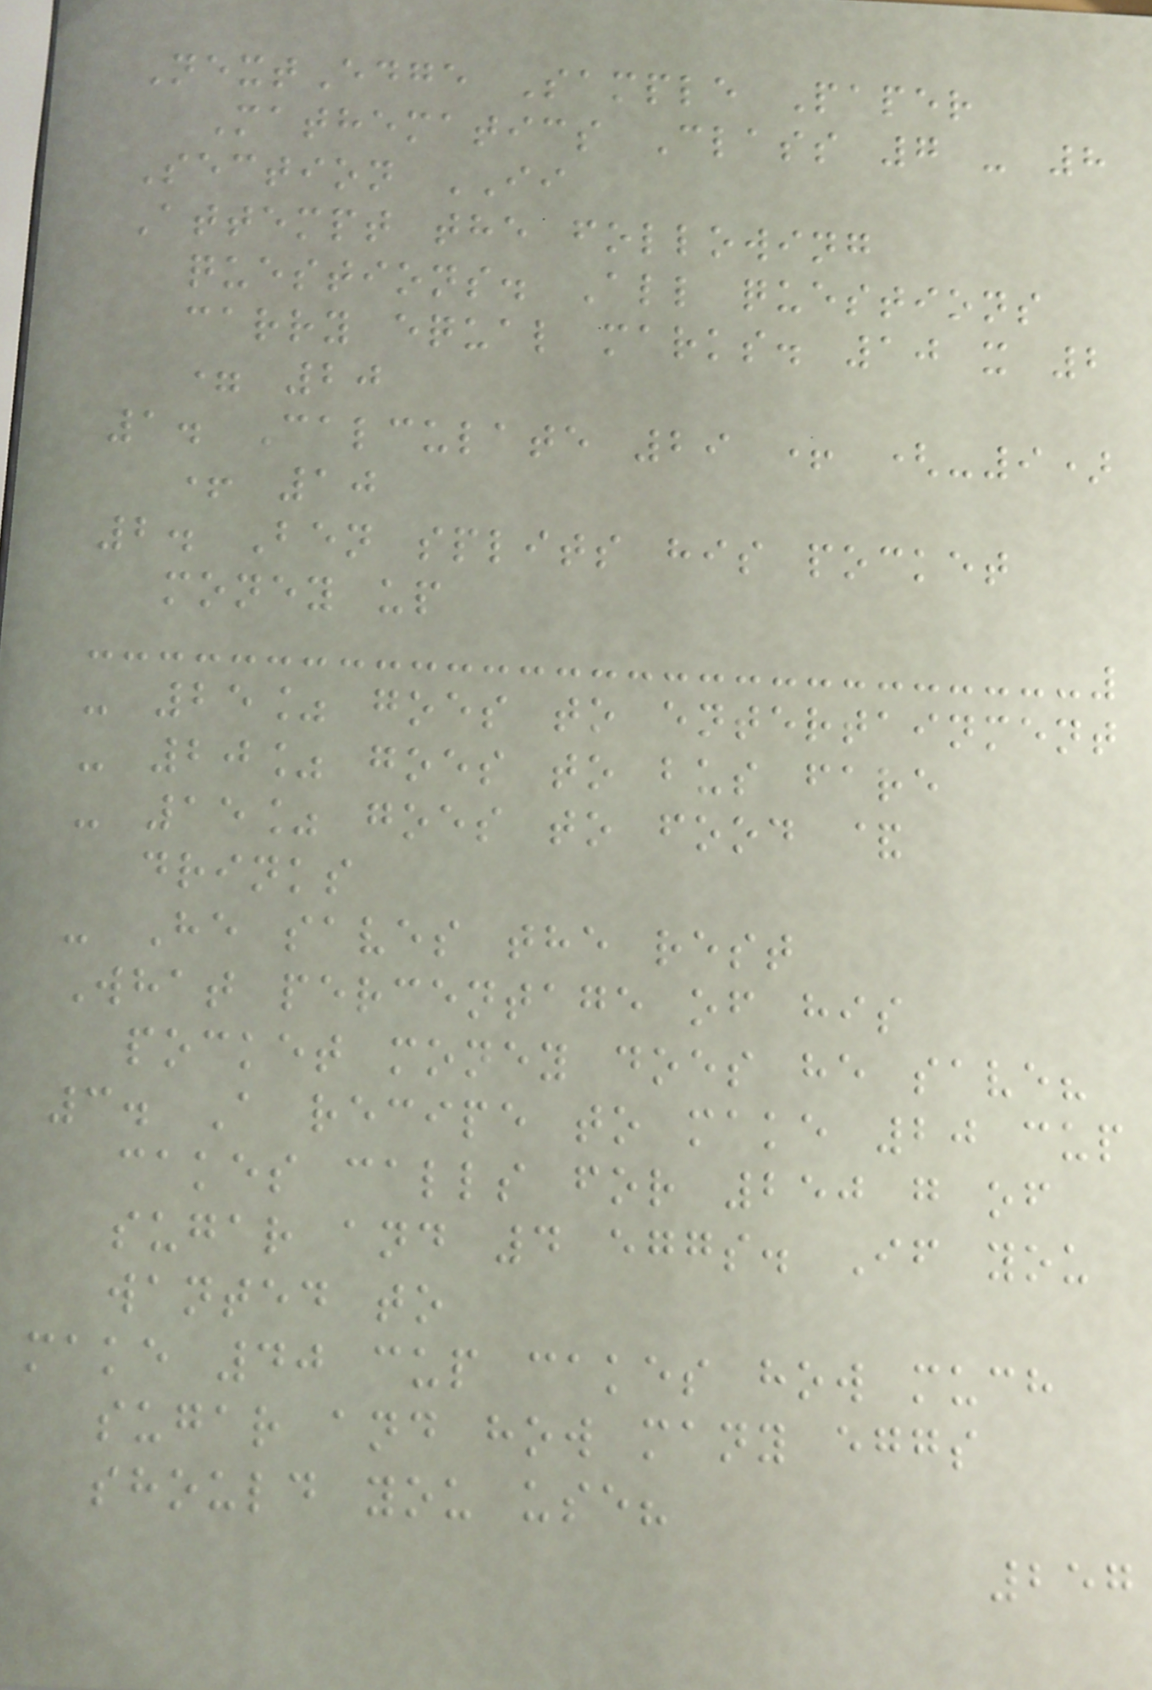NextEdge Sample Paper
Mathematics Class 7 - 8
Section II
Attempt the following
questions. All questions
carry equal marks. 10 x 2
= 20
1. Calculate 29 + (-9)
+ 10
2. Ben splits his pocket
money up
- 25% goes to entertainment
- 20% goes to bus fare
- 15% goes to food &
drinks
- He saves the rest
What percentage of his
pocket money does he save?
3. A recipe to make 20 cup
cakes calls for 250 g of
sugar and 4 eggs. If you
wanted to
make 40 cup cakes how much
sugar and how many eggs
should you use?
257
